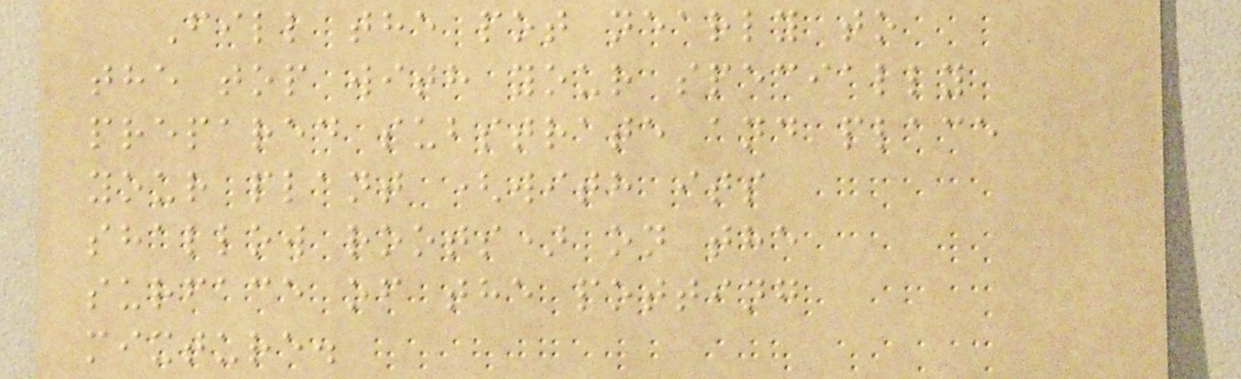Fill the pot nearly to
the top with your specially
prepared substrate and place
your plant (with its
shallow roots) on the
surface of the potting
mixture.
